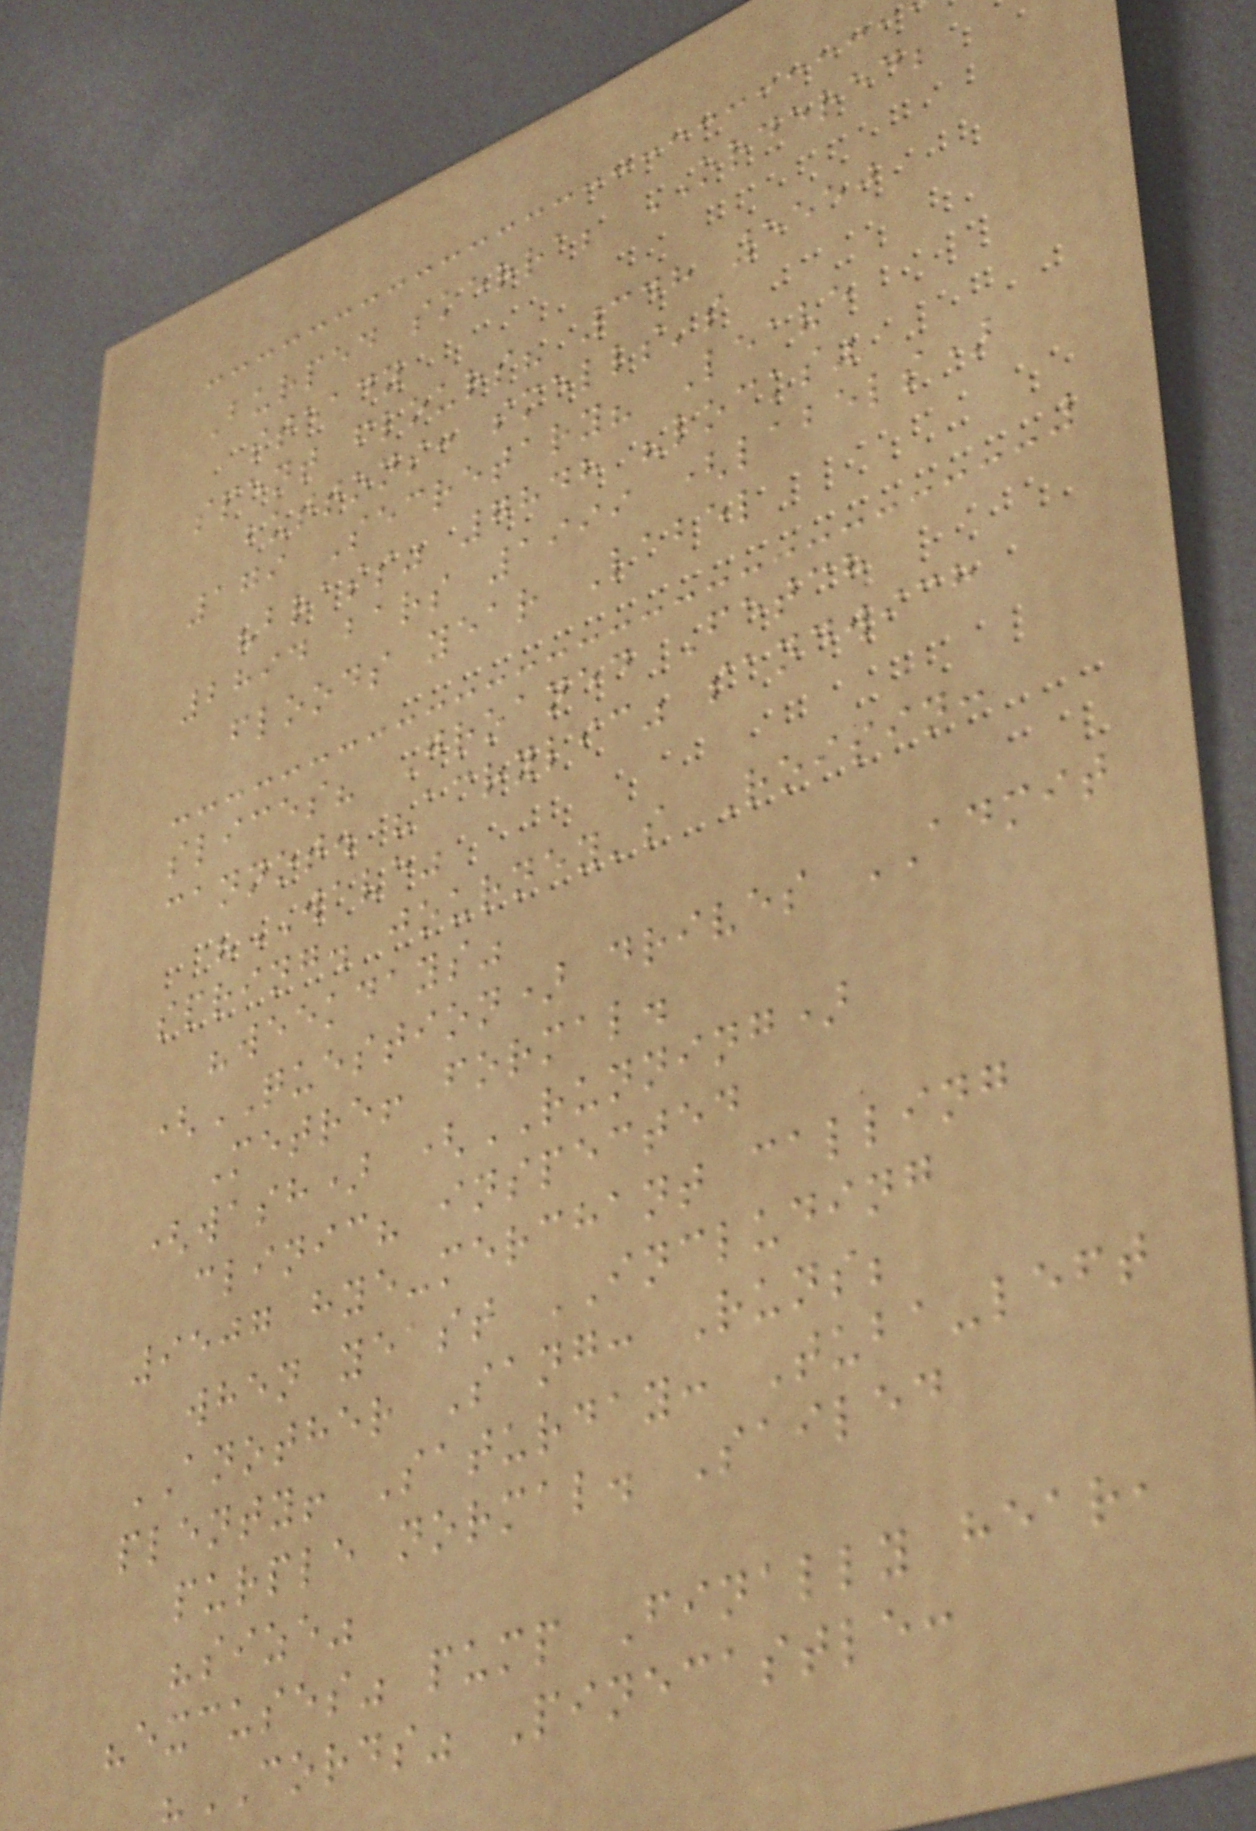Burped skerra; ORDERED;
steady
spent flours? 348 5550
buttons: smells's
179 Secretary? Leave
"brass" 7848 "locks"
2894 bars 1999 (labels)
floods year Label
slices? Groaned Fetch
cannot. "acrylic" sandwich
"WAVE"
spring. journey's Roisin:
"weekdays"
(QUESTION) drives ADMIT
Metre! formal.
(wash) (RUNNING)
clinic? inspected
9507 hye-merchant calling
when yeast INCLUDING
ANOTHER Sang: Runs;
plenty! Saturday: Tuba-left
purple normal. Sailed
"size"
"excuses" pump Finally hear,
"CORDS" Pinecastle:
